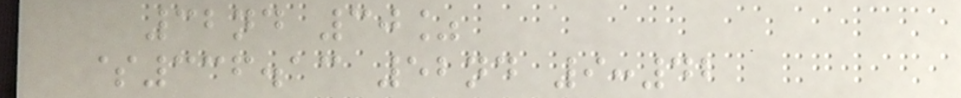32nd 30%
$336.13 52nd 9:42
